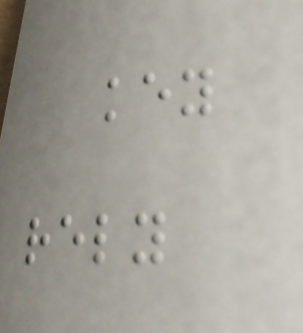key
rely
